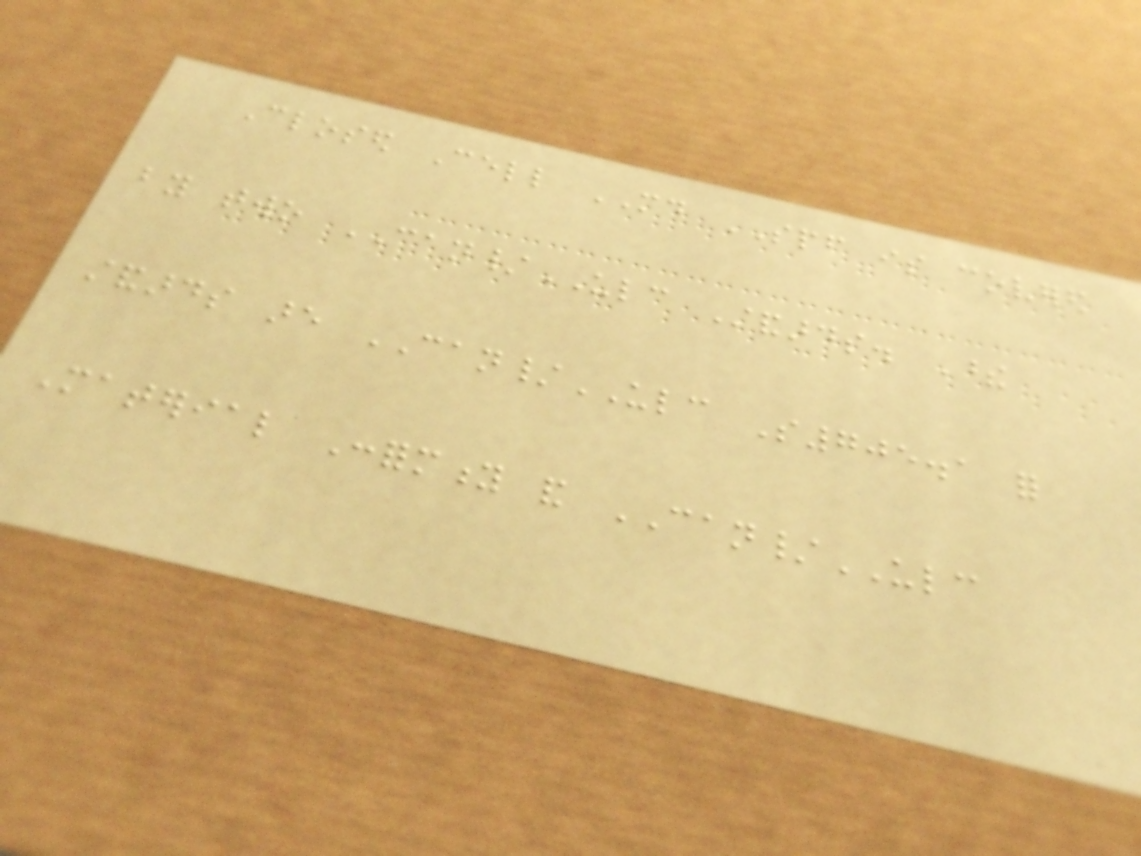Closed Cell MD SPF is covered
by two CAN/ULC Standards. These
standards are CAN/ULC S705.1 for
Material Conformity and CAN/ULC
